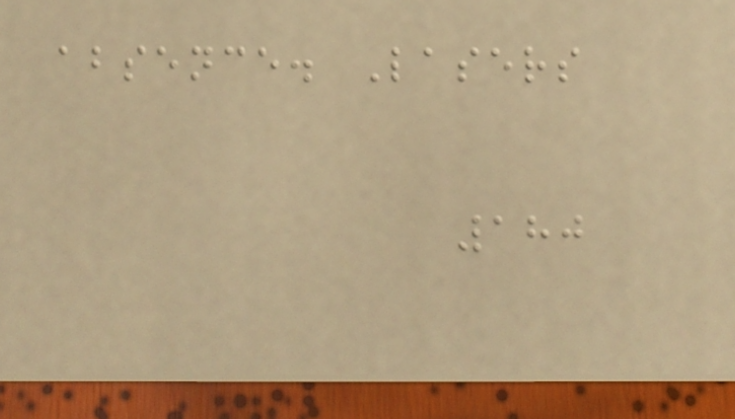absence. Lasers
180
